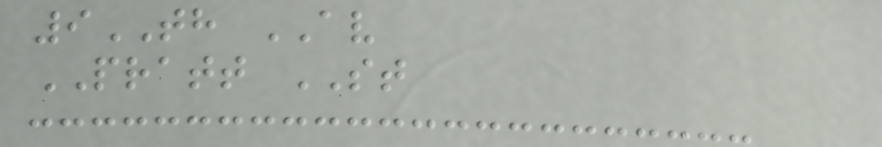9TH AV
PRATT ST
